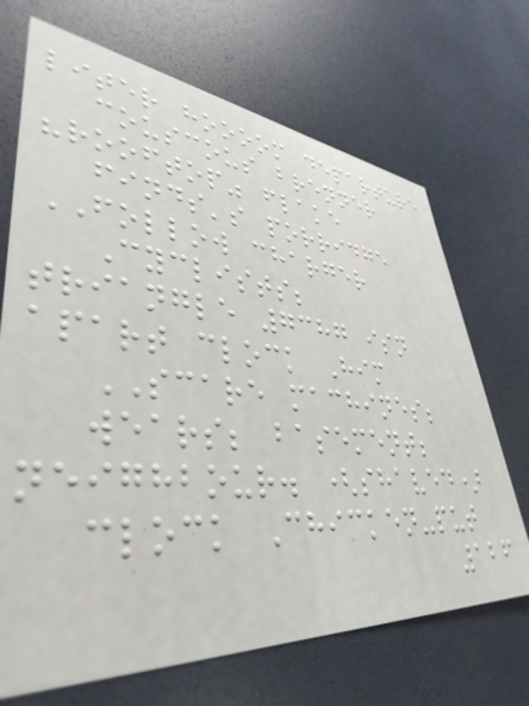liter hoooom departure
couscous brenner
"rooftop" flake
finds's porridge
FOLLOW charger
Cyclists;
triangle 7387 isn
apart clock Him
SCARE machines;
wears; basement;
neighbour. (shaved)
clock Chicken-put
126
